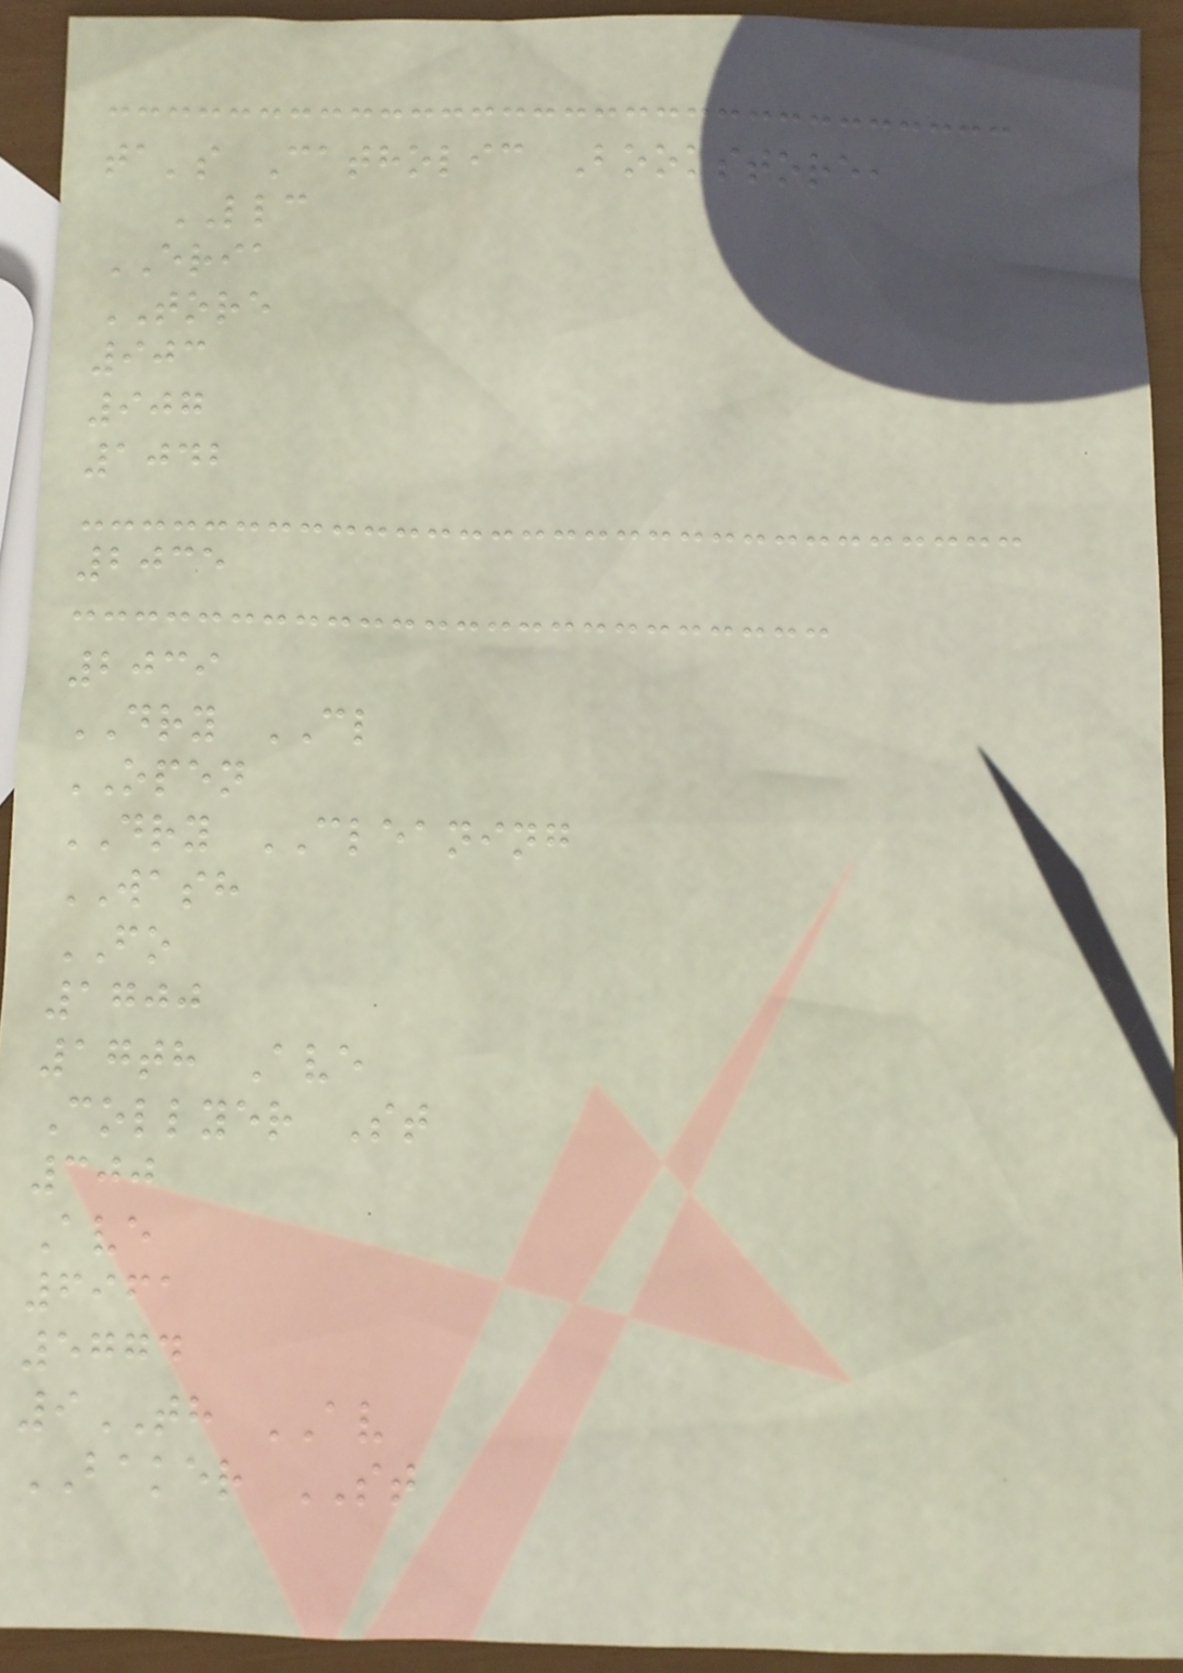ta's Catholic Bookstore,
LLC
ERIA
TORE
903
907
1042
2035
2039
DRY CL
OPEN
DRY CLEANING
WASH
FO
1700
17th Ave
Collyer St
300
Ave
6961
5774
9TH AV
BAKER ST
